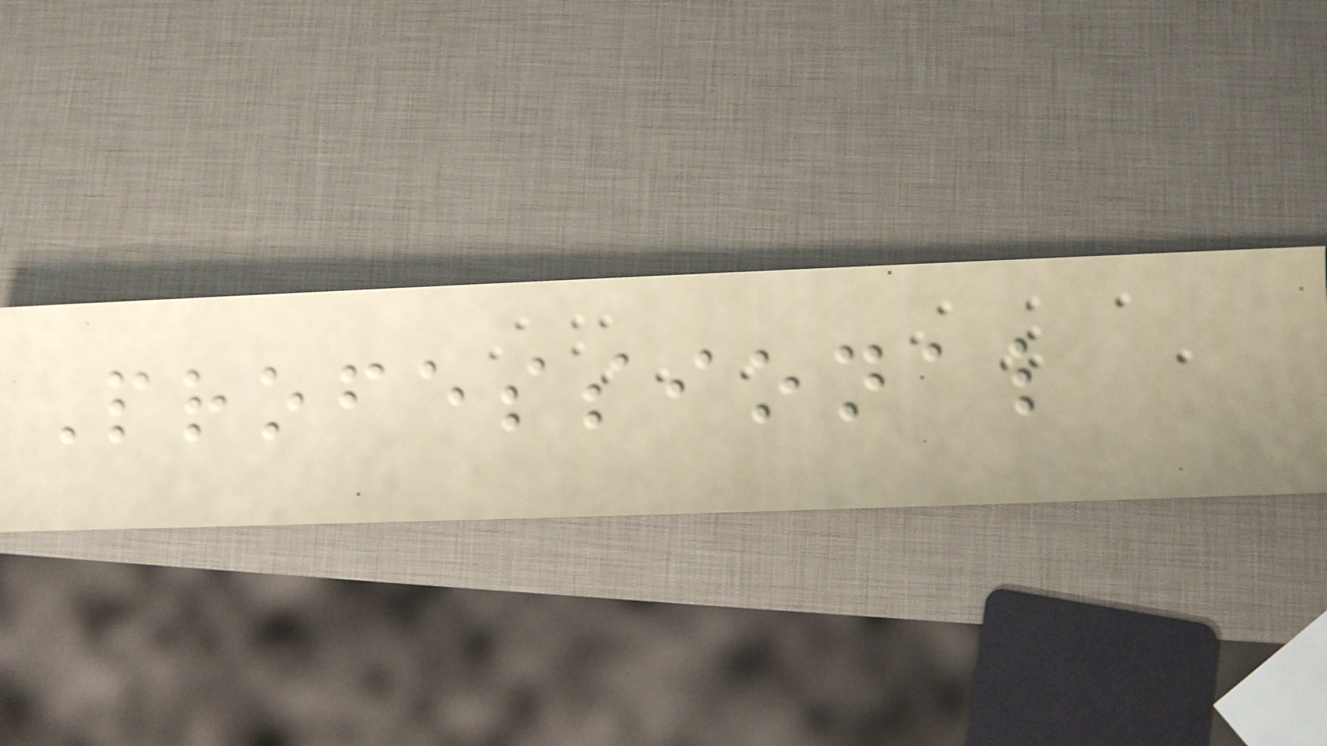Professional
